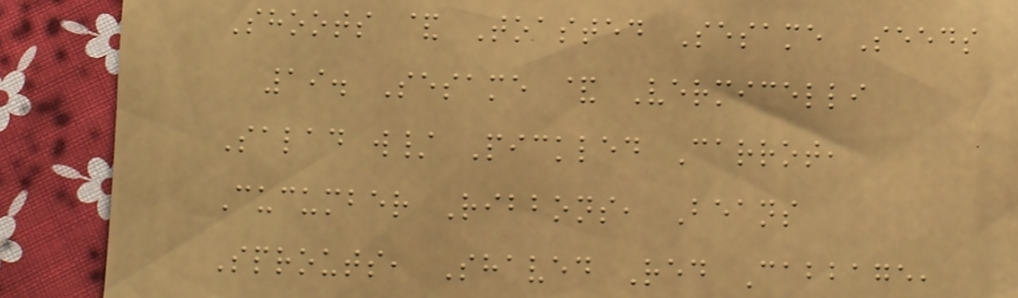Shoots & Toasted Sesame Seeds
19. Sesame & Vermicelli
Salad w/ Pickled Carrot,
Cucumber Ribbons, Beans
Sprouts, Shaved Red Cabbage,
